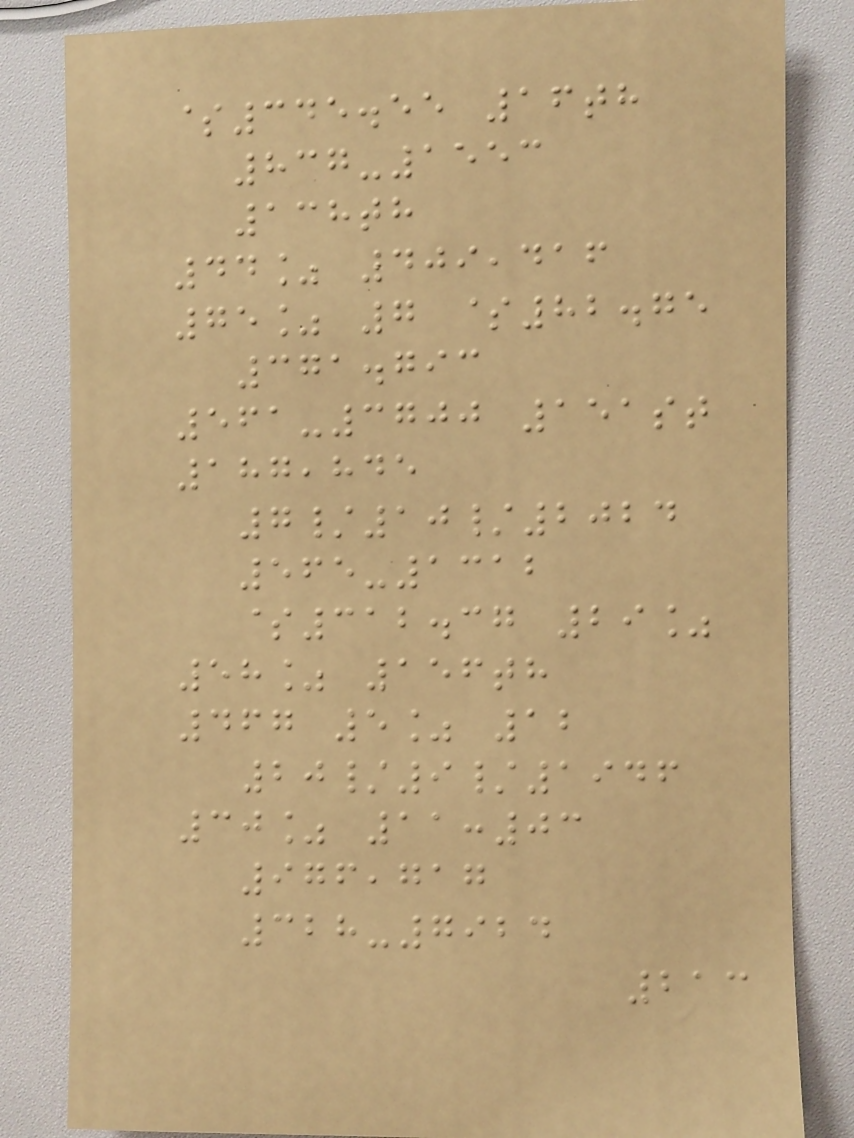$345.55 16th
837-1553
138th
44% 409,416
75% 7 $82.75
371.793
561-3700 151st
187,845
7/10/2024
565-1312
$312.37 29%
58% 156th
467 5% 12
20/9/1946
30% 11:03
976,717
328-7924
213
